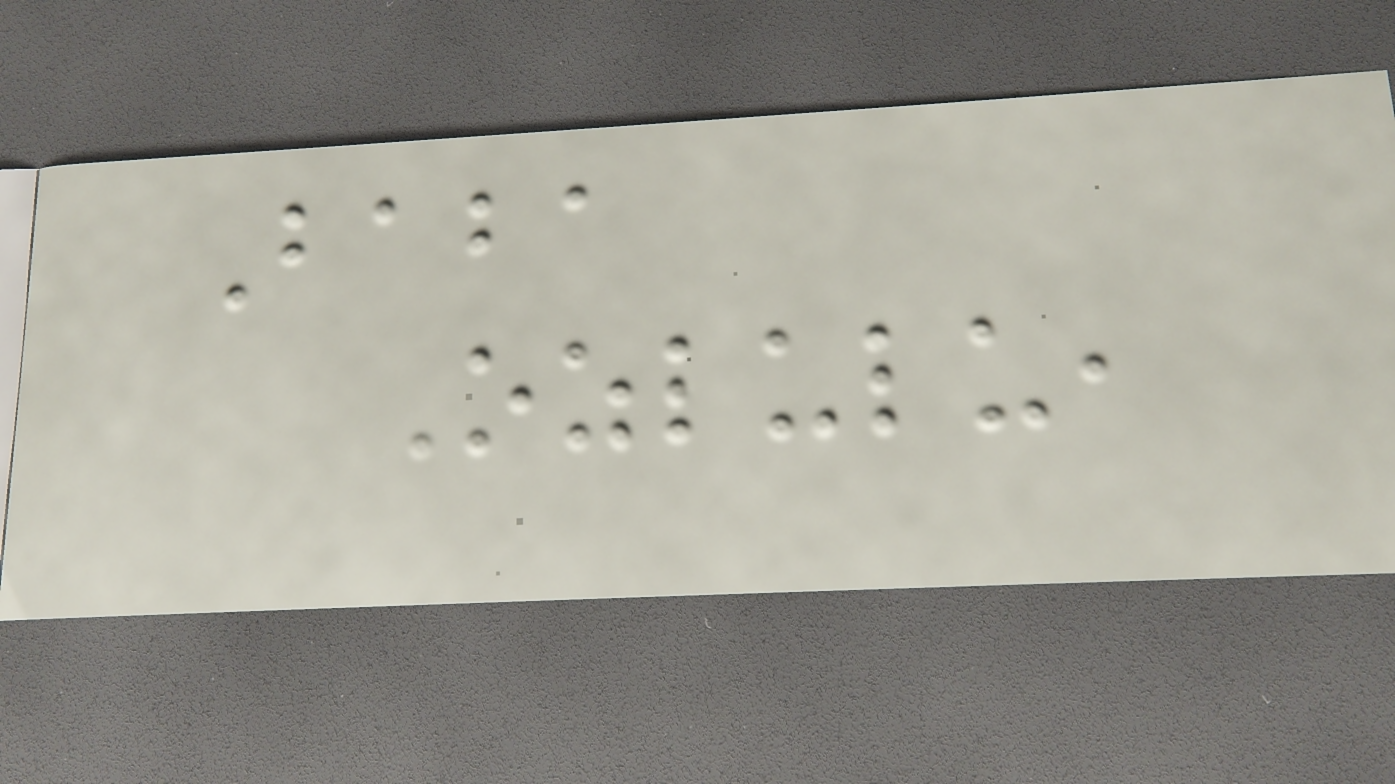Baba
Ozlulu,
